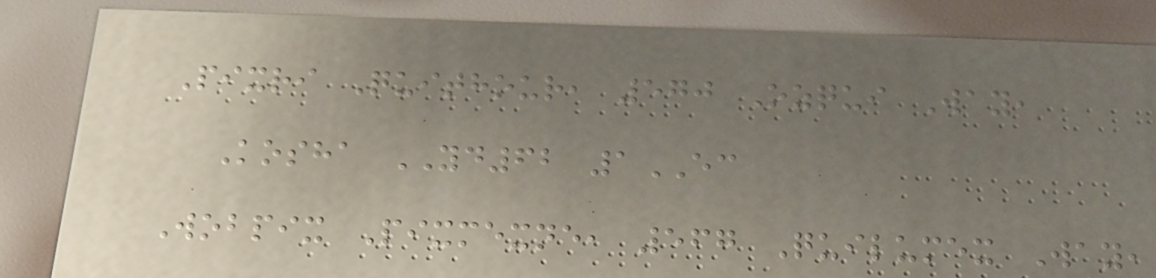Pixri Quithour, 570 Ozqui Way,
Kosha YD62 1EC
Wobpix Pixmexne, 567 Quilumex Way,
